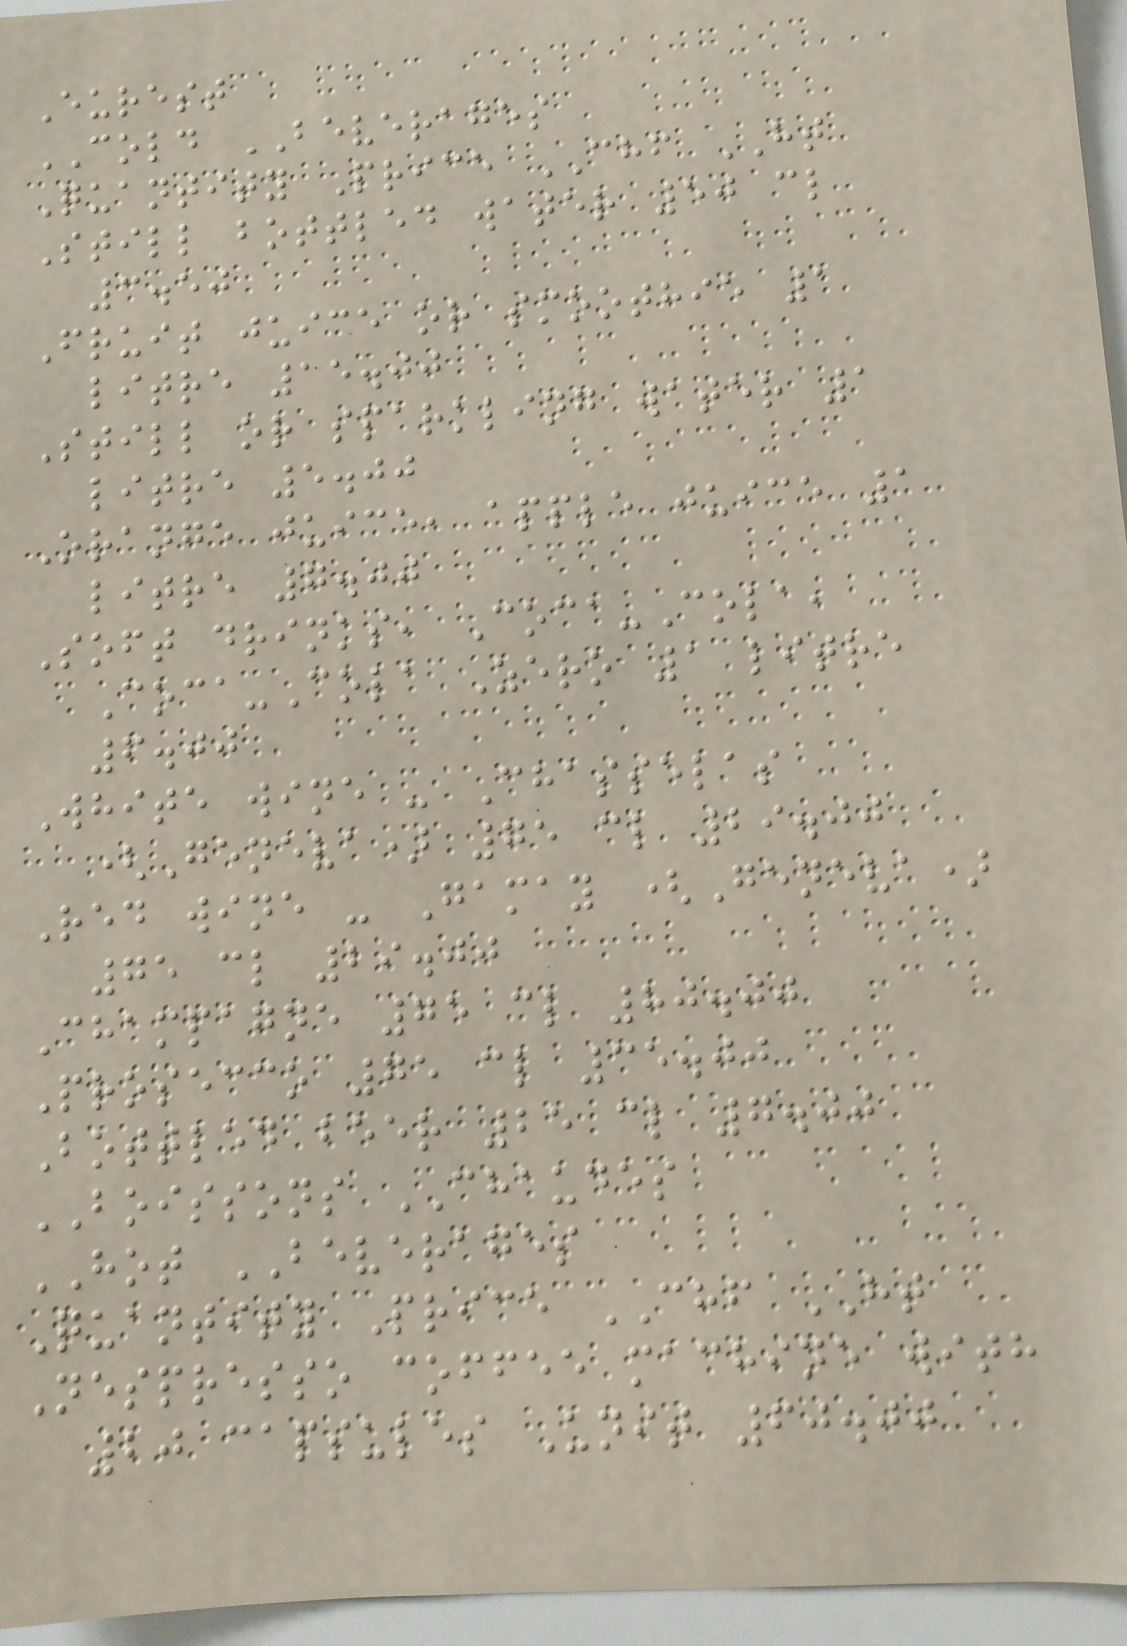Eurest
COLD BEVERAGES
Quantity Price CHF HT
Still bottled water 50 cl
3.50
Fruit juice or smoothie 1
litre 15.00
Still or sparkling water 1
litre 5.00
Orange juice, apple juice 1
litre 7.00
Soft drinks, Coca-Cola,
Coca-Cola Zero 1 litre
6.00
White wine - Chasselas
(Geneva) 75 cl 29.00
Red wine - Gamay (Geneva)
75 cl 29.00
Champagne 75 cl 80.00
Prosecco 75 cl 35.00
Bottled beer 25 cl 7.00
BOISSONS CHAUDES
HOT BEVERAGES
Quantity Price CHF HT
Nespresso coffee machine with
20 capsules Unit 60.00
